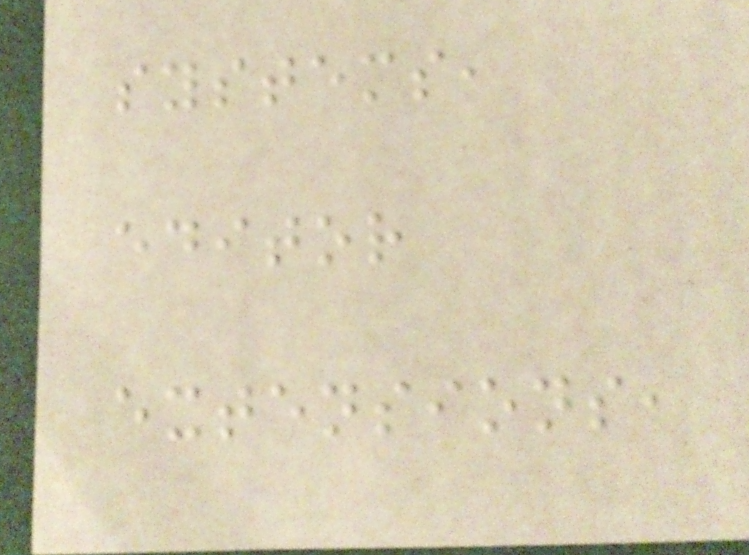systems,
editor
extensions,
